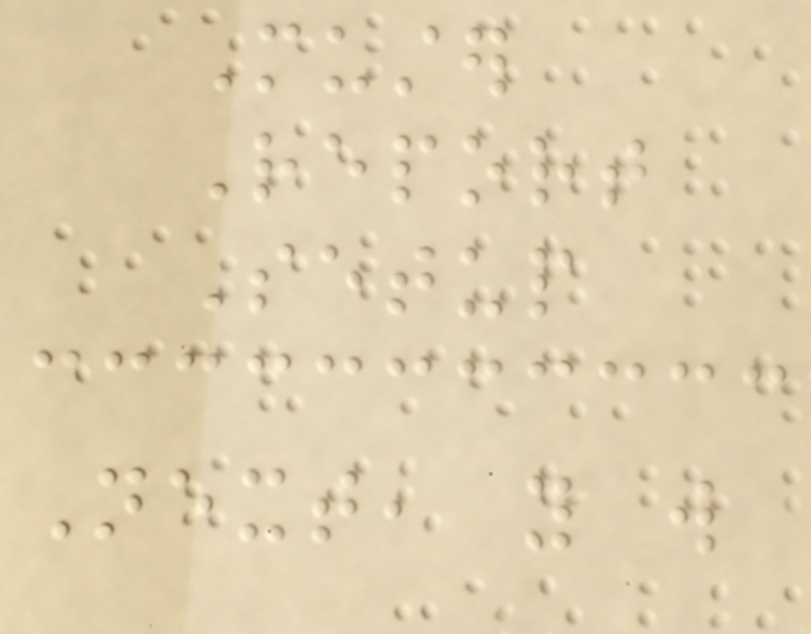Muster
Report
Setup
Next, you will
